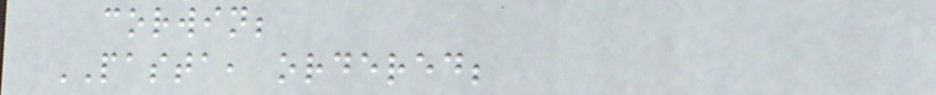corwin;
PASTA, ordered;
